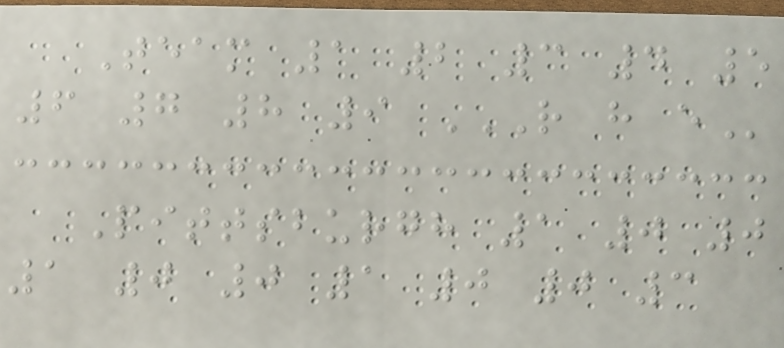Team 1 2 3 4 5
6 7 8 9 R H E
Pittsburgh 1 0 0
1 0 0 1 0 0 3
